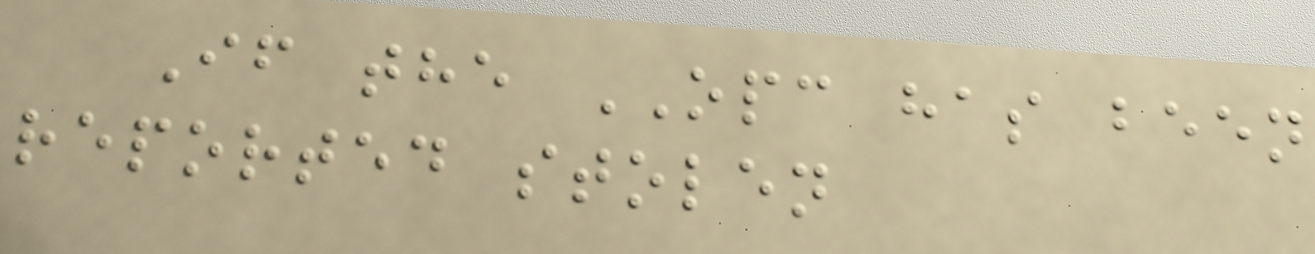If the OPC has been
reported stolen
